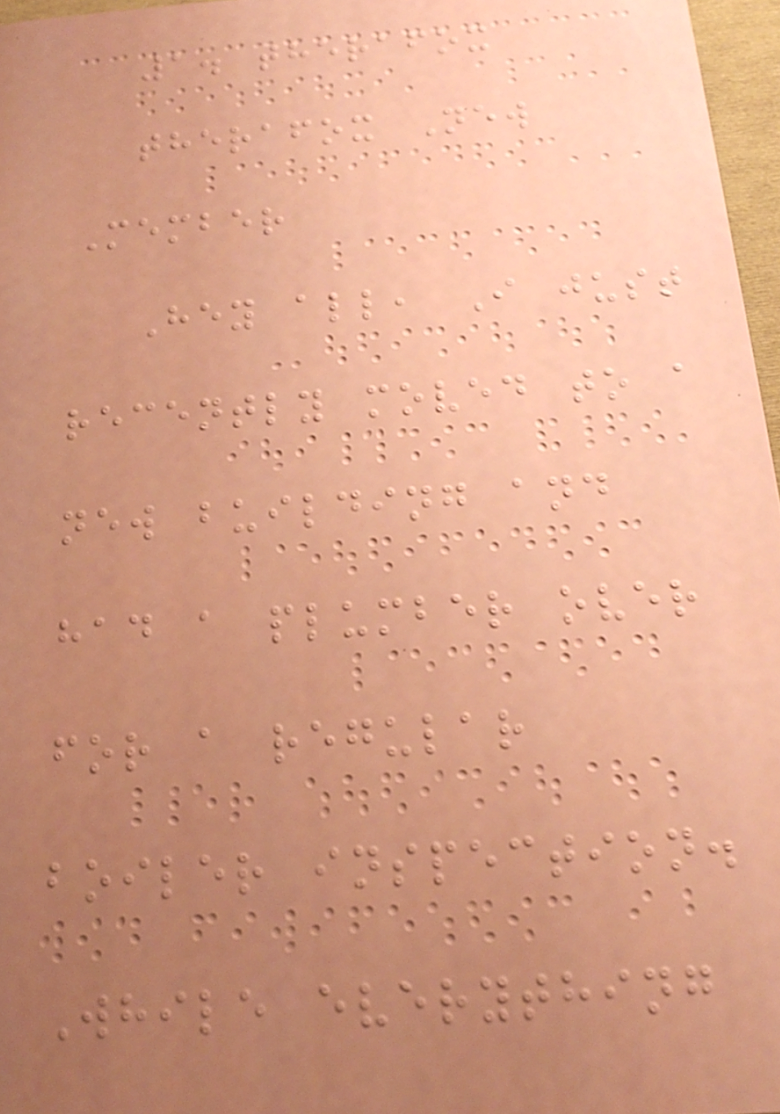1. therafox
therafox New
Member
Hey all, I just
recently moved to a
new building and
had a plumber over
for a regular
boiler inspection.
While everything
